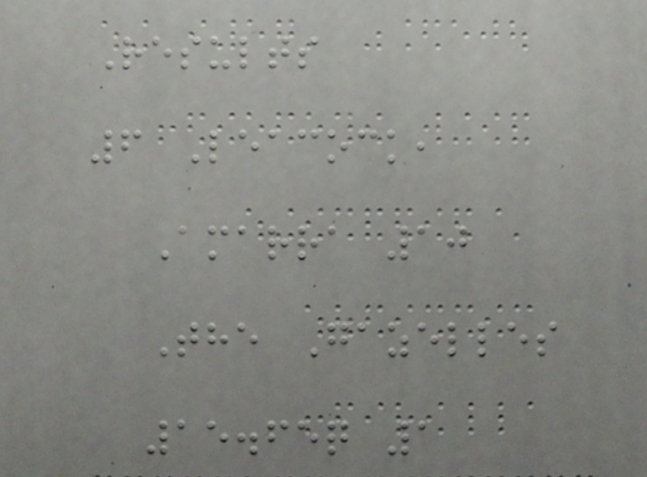Results
6 Leacock,
Amarra 10
The Gazelles
15.65q 1
